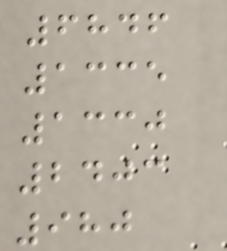6846
1335
1330
2403
980
